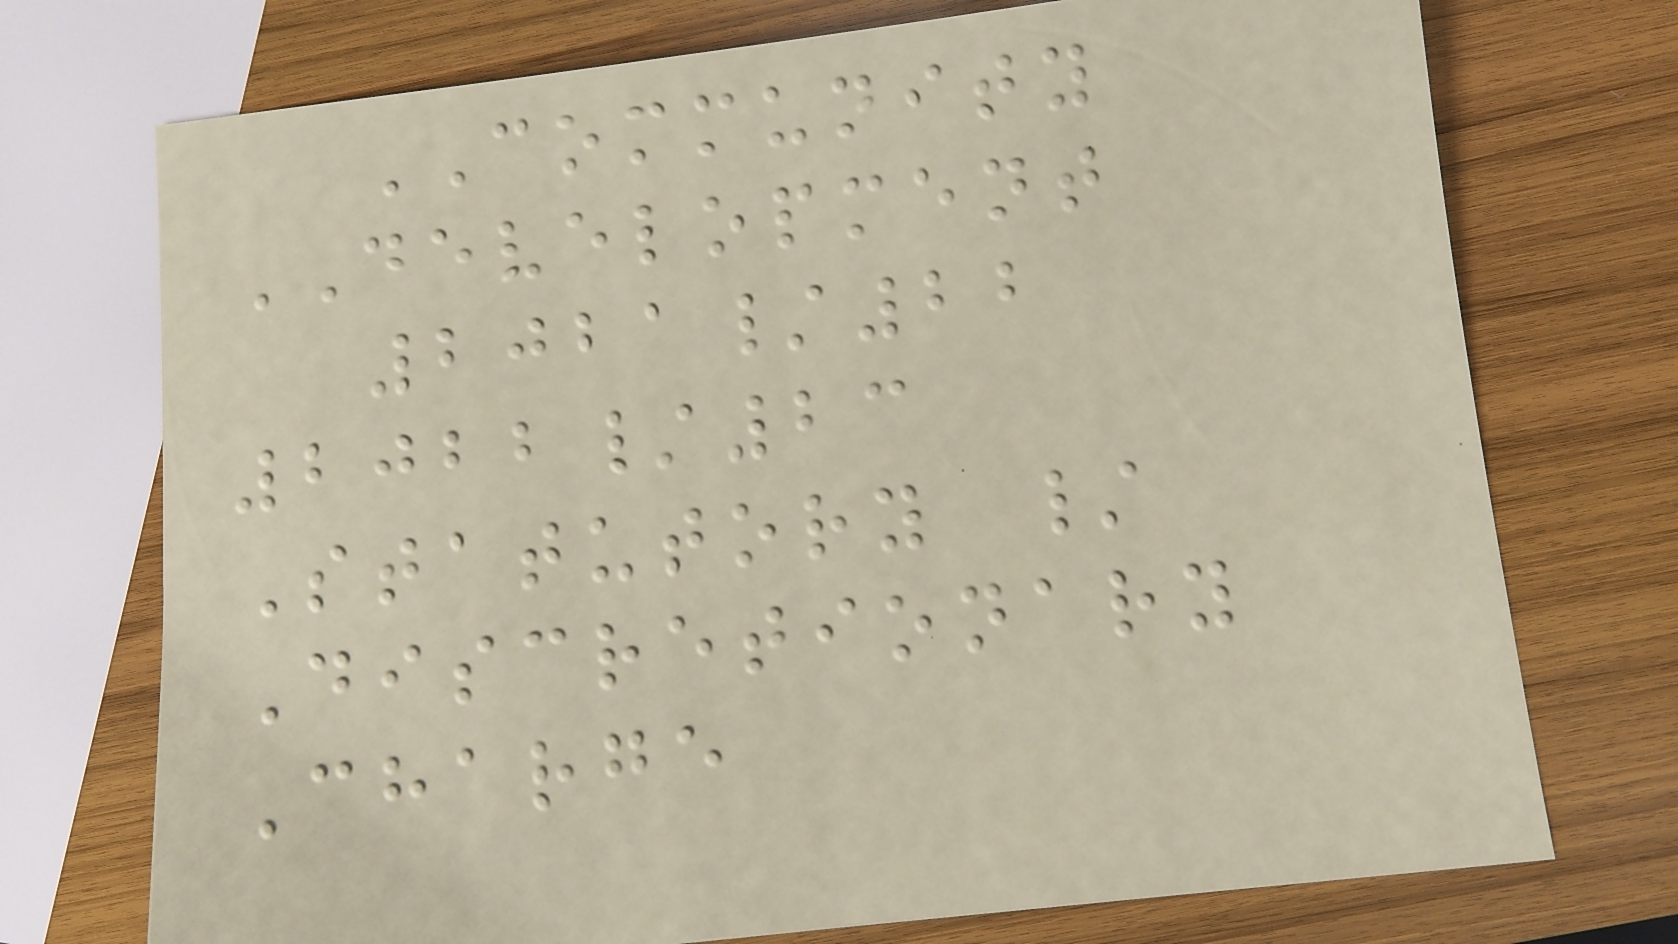COMMUNITY
DEVELOPMENT
2021/22
2022/23
Statutory /
Discretionary
Charge
